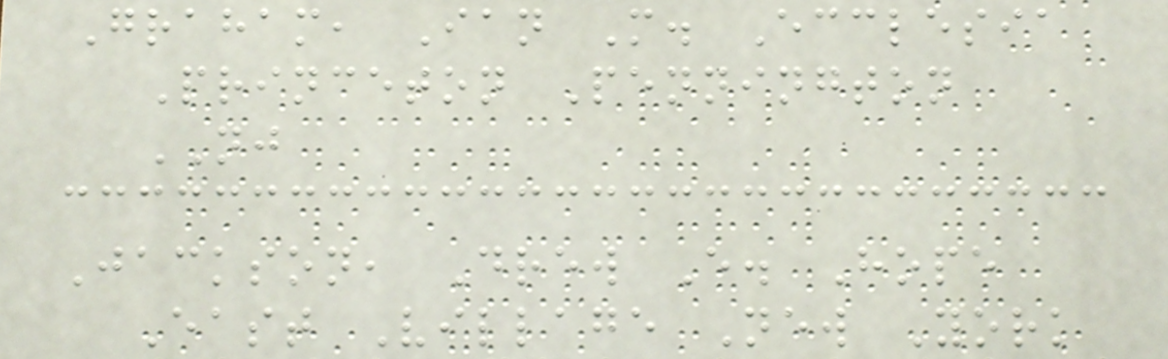Graham, Ian M. Ecclesia
Princeton Pennington
NJ
Jackson, Drew E. Hope
East Village New York
